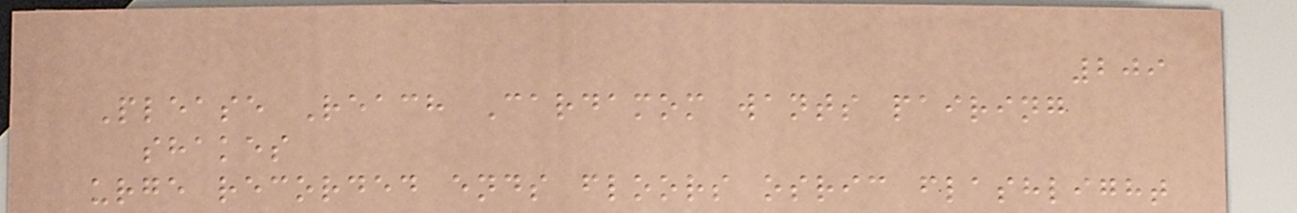209
Please Reach Cardamom wants pairing
shakes
urge recorded ends floors osric flashlight
